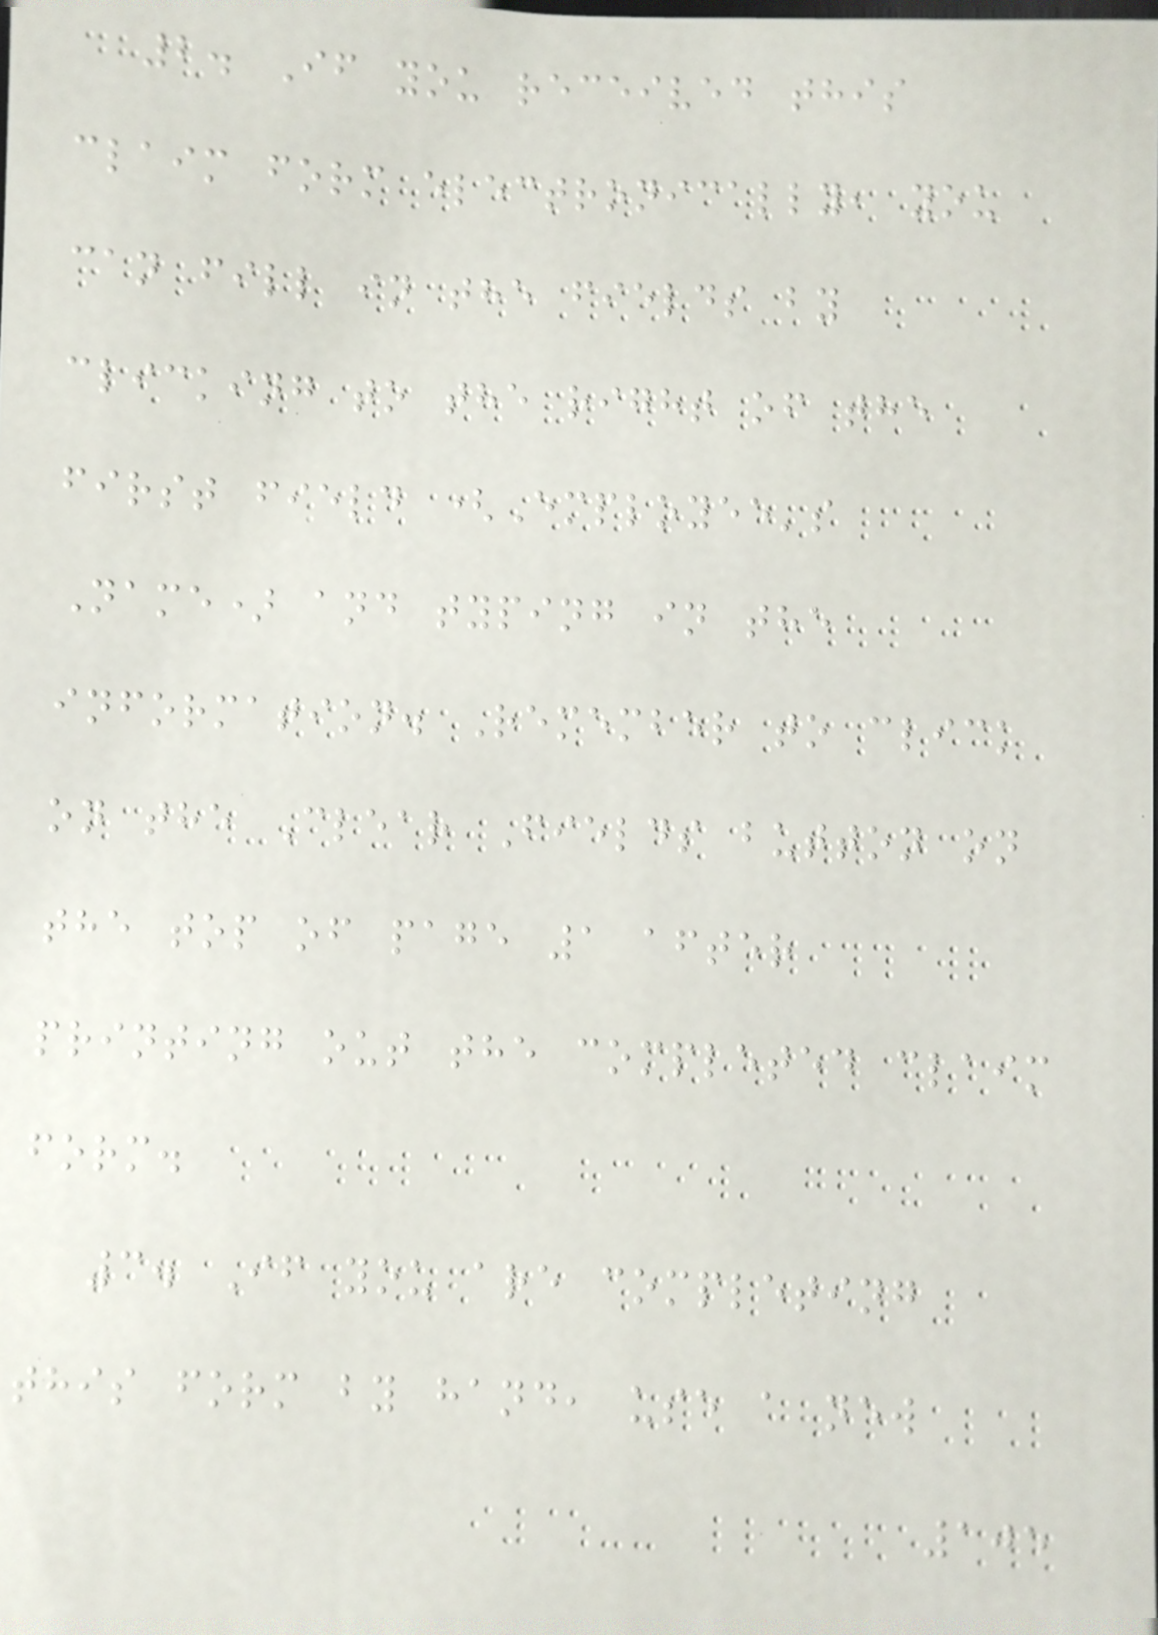2. If you received this
claim form electronically, you
can fill in the fields by
clicking to the right of the
first field (Employee's
Name) and typing in the
information. Remember to click
on the Clear Fields button on
the top of page 1 after
printing out the completed claim
form.
3. If you are completing
this form by hand, use a new
105
